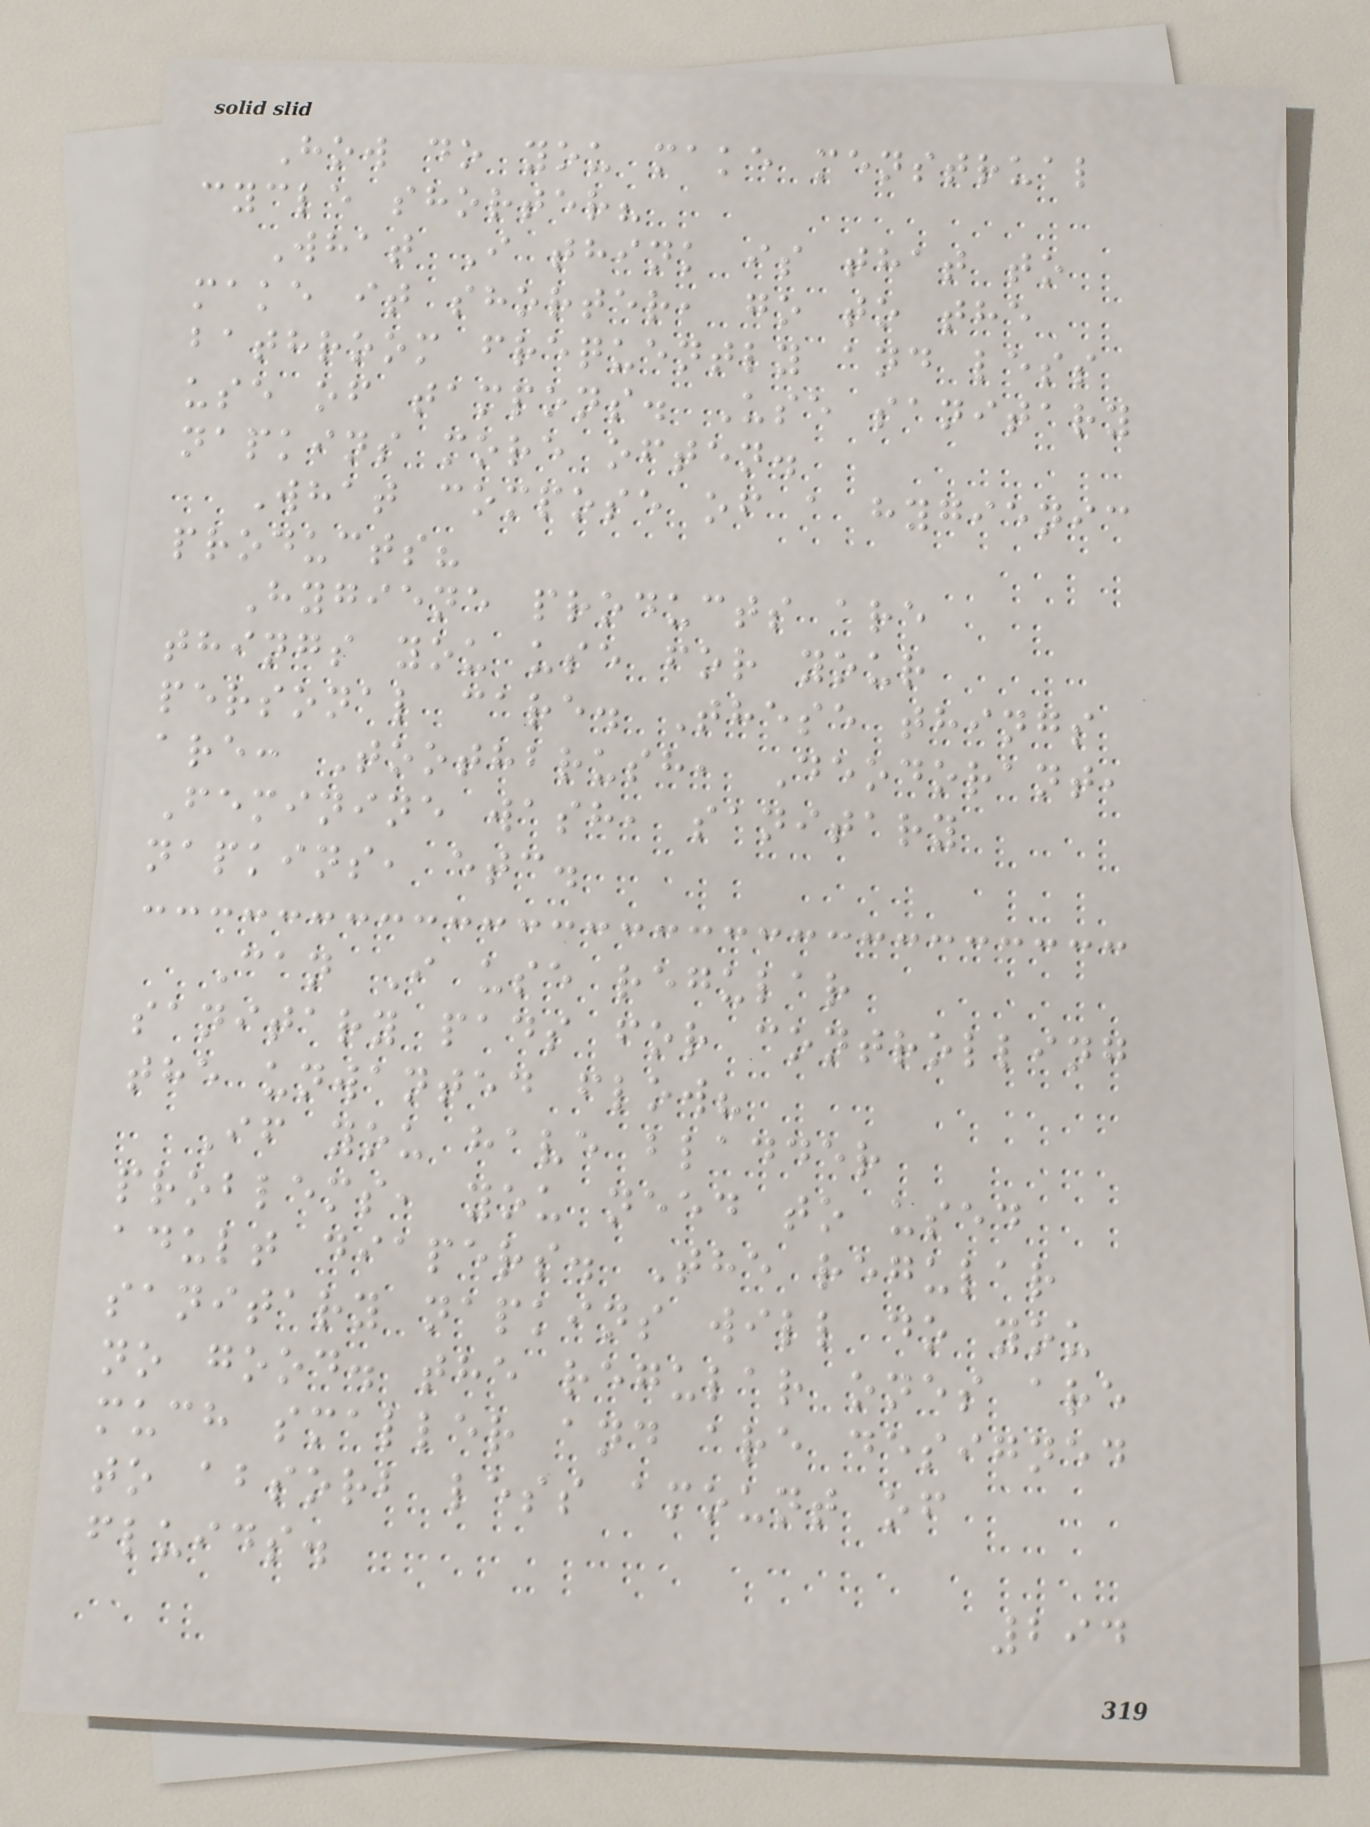How do you make menstrual
cycle shorter?
What I think is that to
make it shorter, go to the
bathroom frequently and less
use of tampons. Use sanitary
napkins more often.
What compose of a hygienic
products?
Hygiene products are
things you use for your
personal care. These things
are: Toothbrush, Deodorant,
Feminine wash, sanitary
napkins, etc.
Can I use regular
sanitary pads for controlling
the unwanted flow?
If you have bladder
problems, you need to used
adult diapers. The regular
sanitary napkins will do you
no good. the regular ones are
much smaller and are designed
to absorb less amount of
fluids.
294
